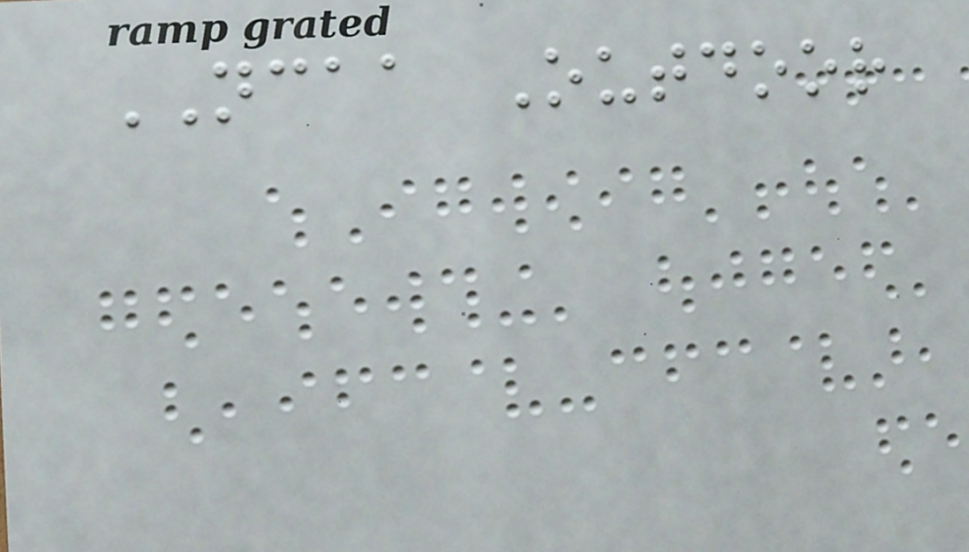NCAA Outdoor
